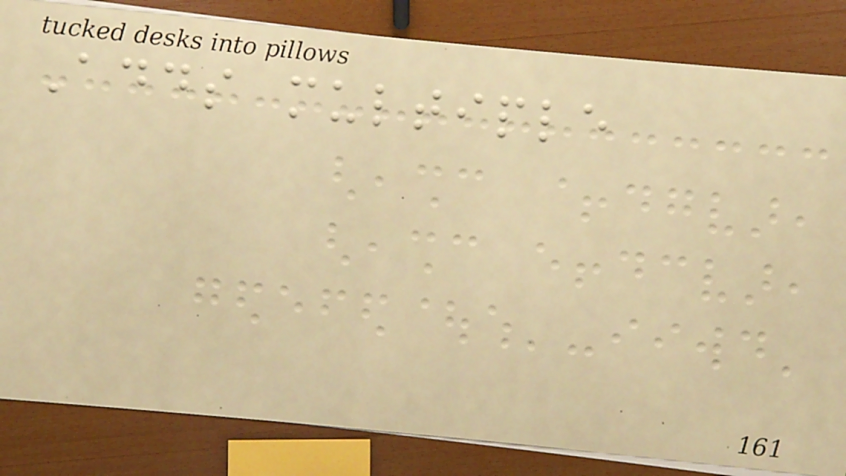Adds multiple
